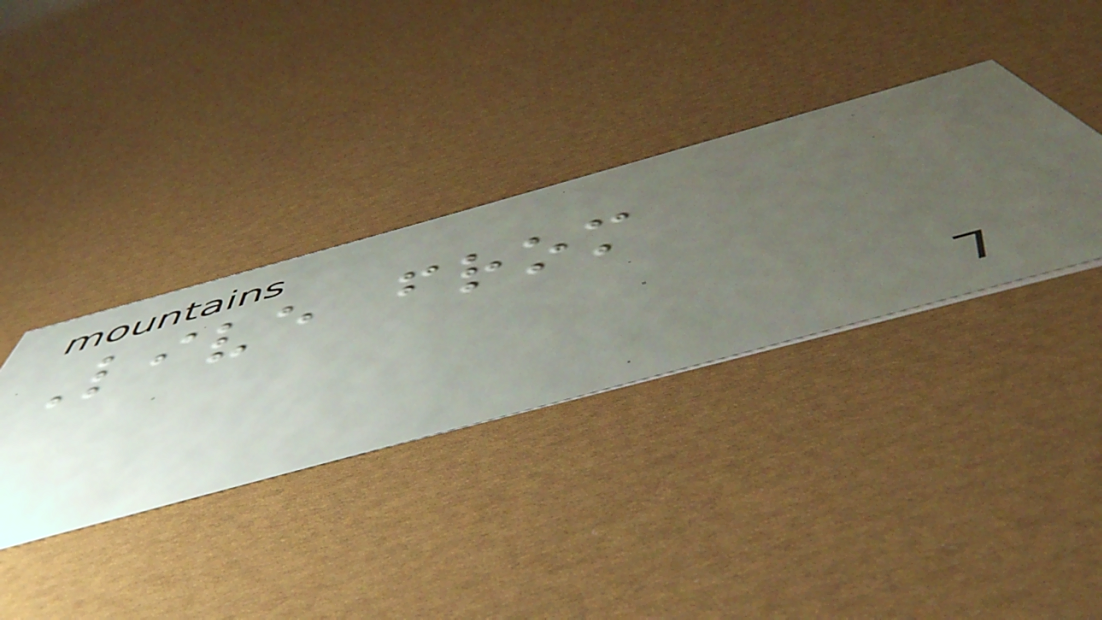Live from
